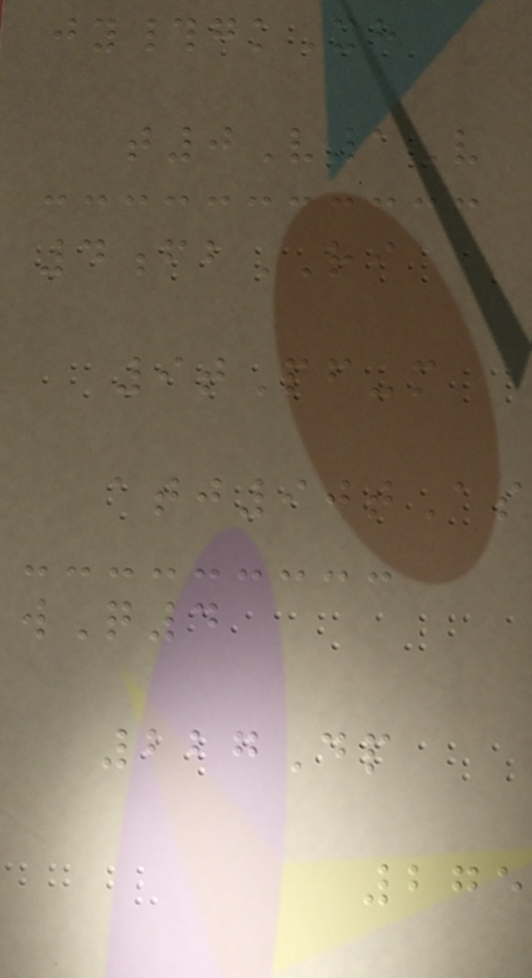jy#gkXh
t0V1V
4fbRI
9tPf-m
atj90tAs
wQ4
227Dp
275
